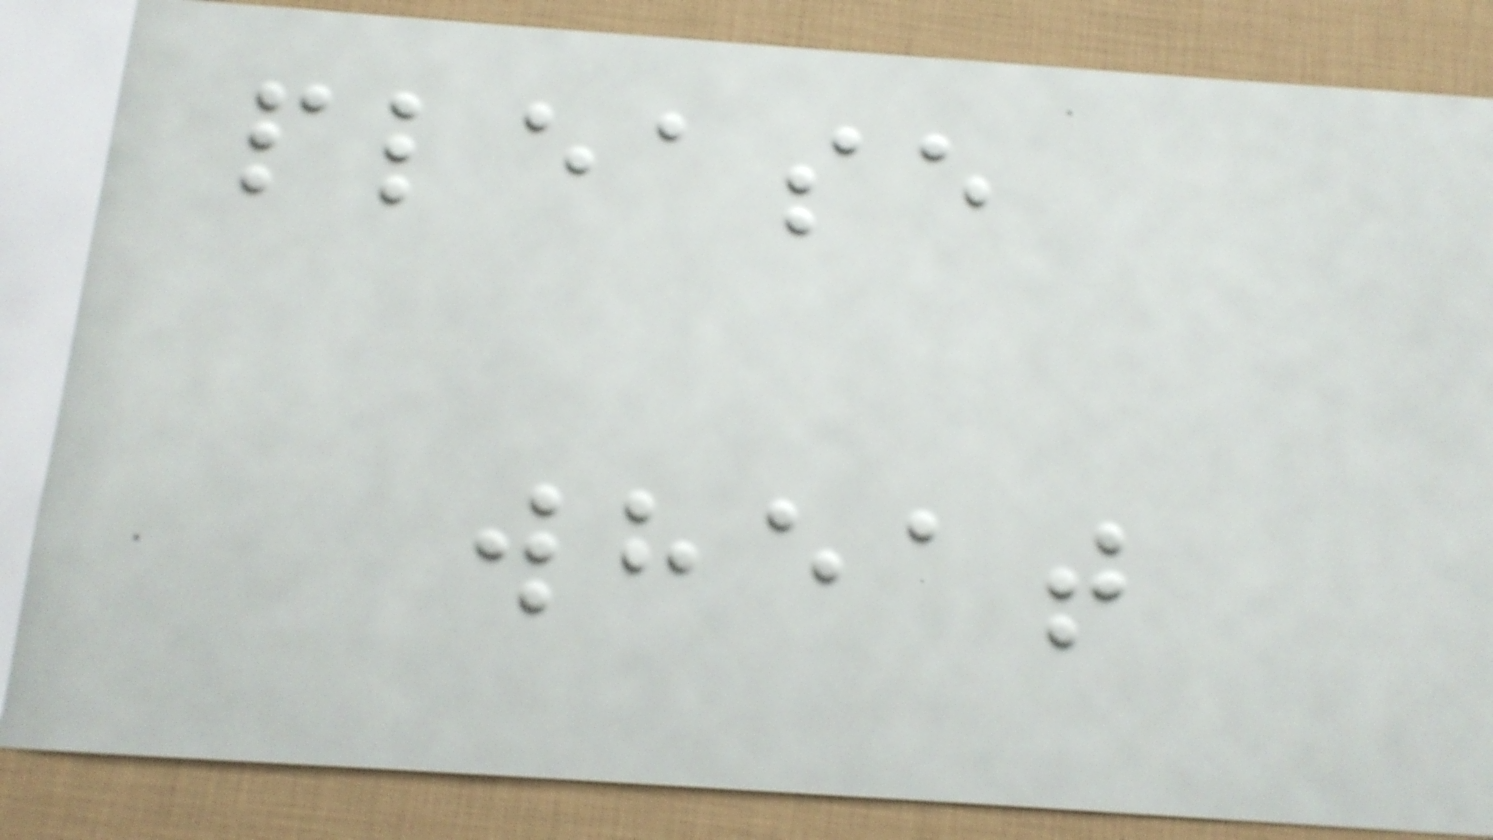please
wheat
